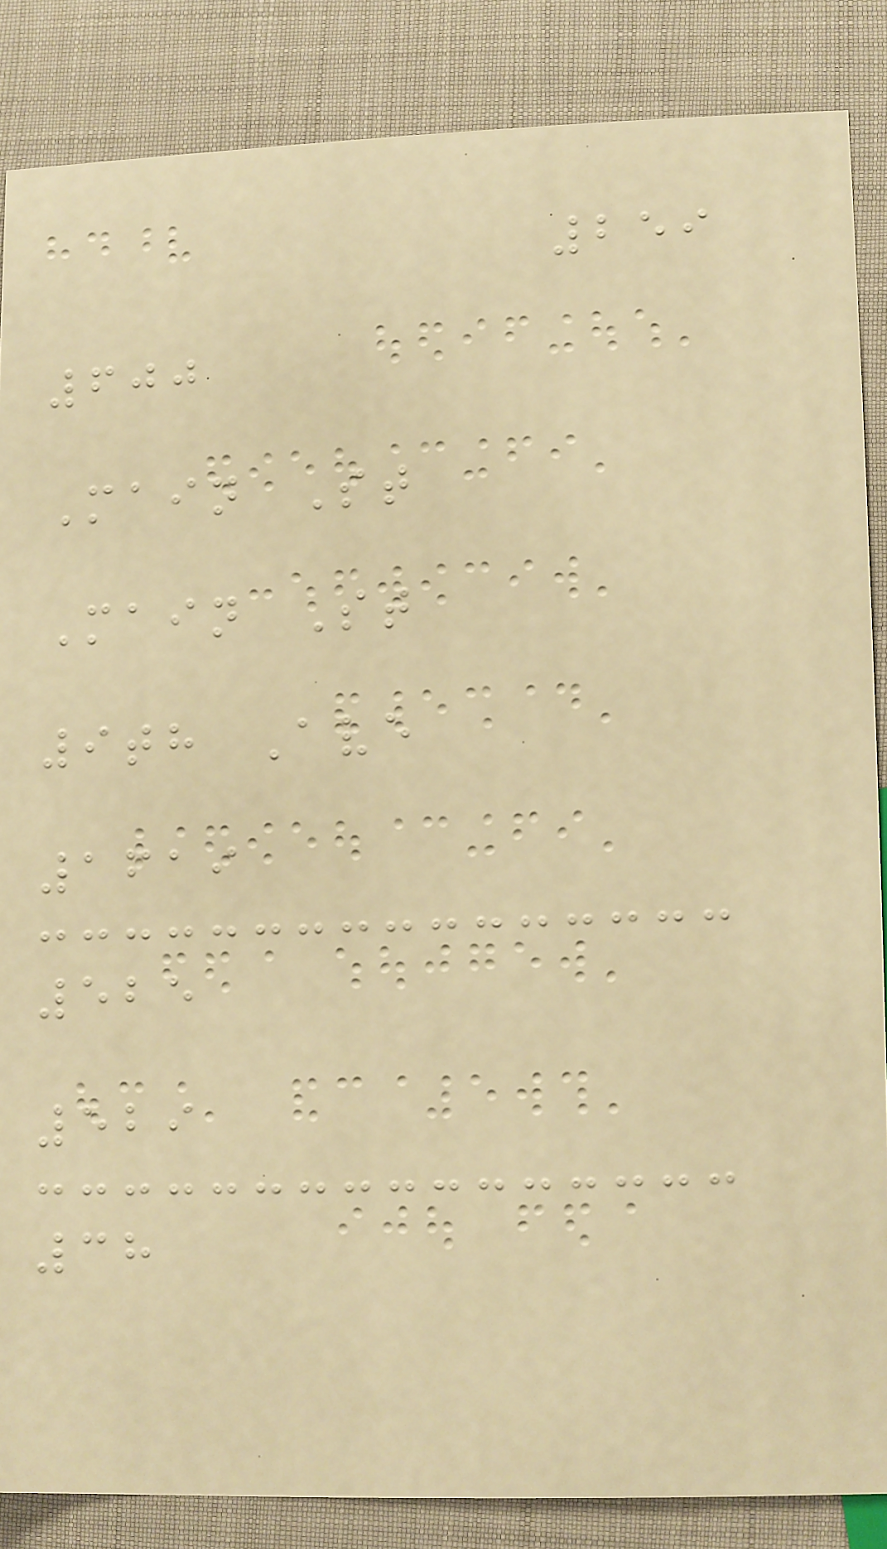259
600
Main St
Main St
9th Ave
1619
525
529
38
